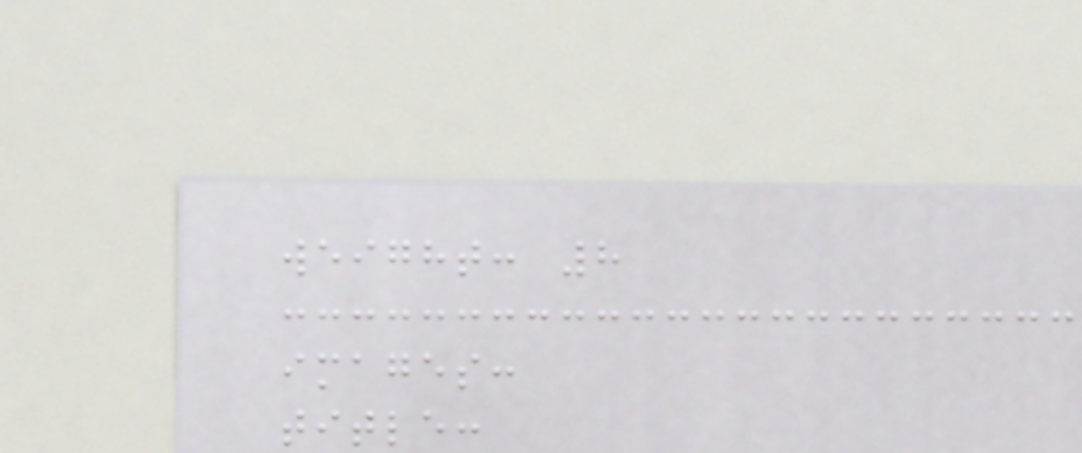weight: 8
images:
title:
